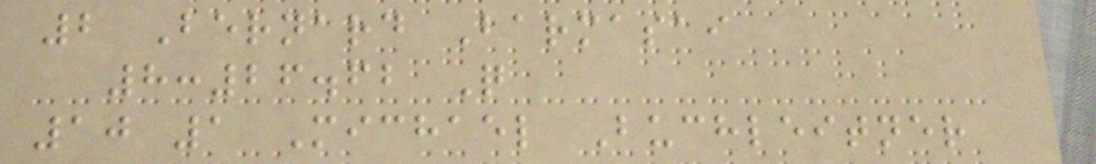2 Bernard Barmasai
8:26.62 Q
10 1 Michael Buchleitner
